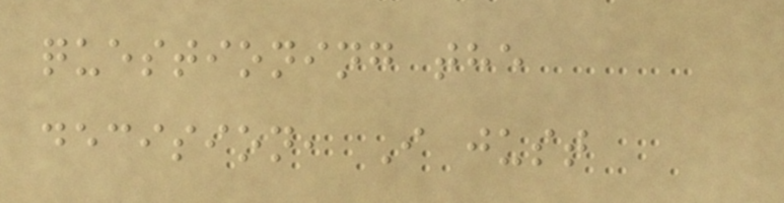questioning the
decision, I just
